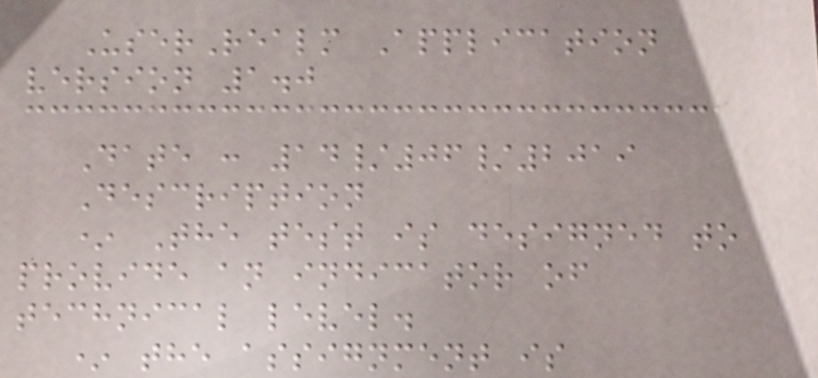UserRealm Application
version 1.0
Date : 14/06/2019
Description
* The test is designed to
provide an indicator of
technical level.
* the assignment is
